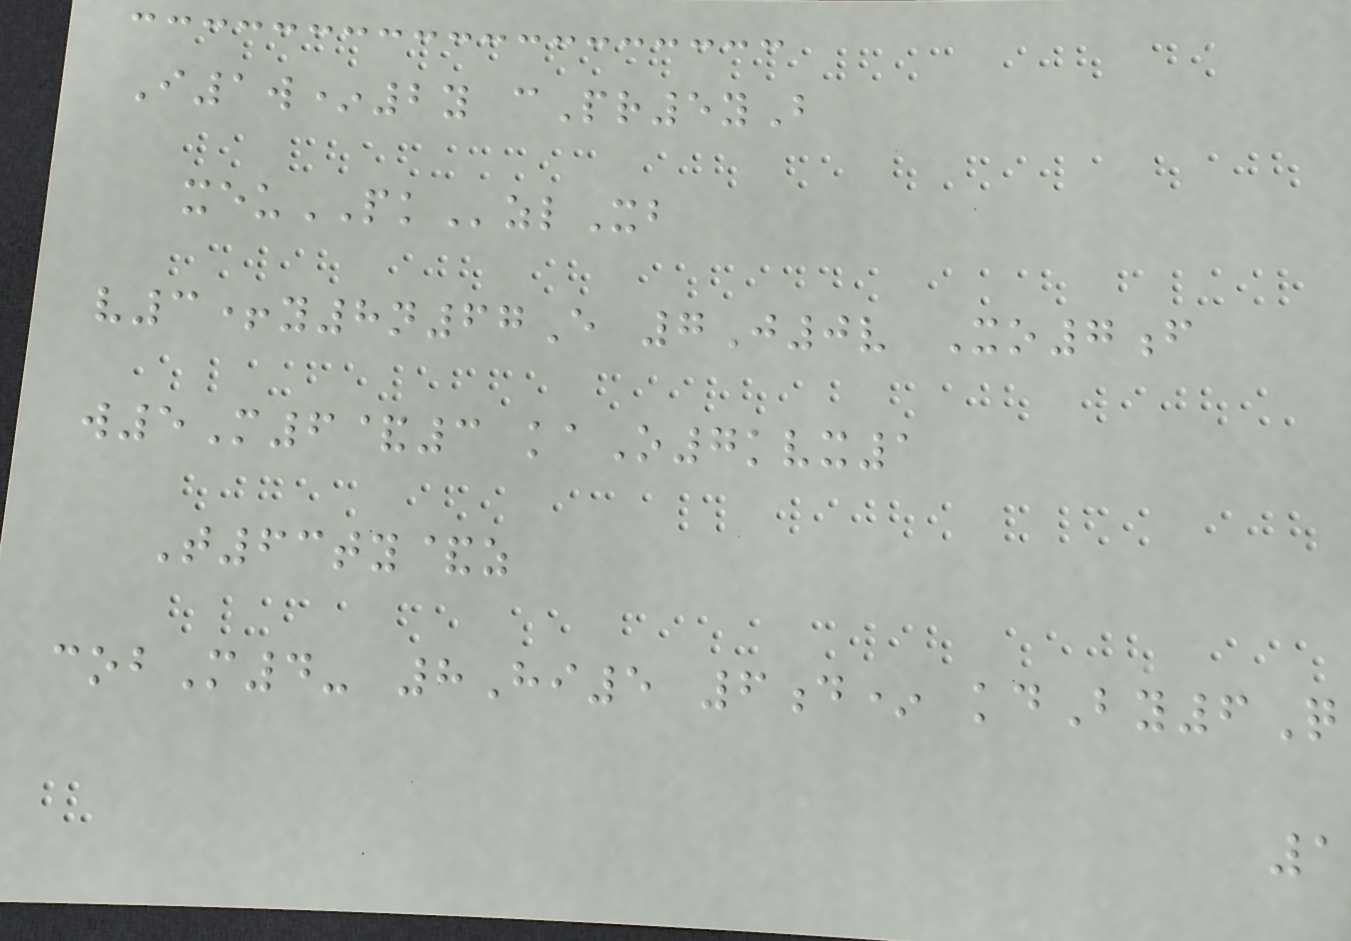I1w*2y cPr5yB
xeuPKzlXb
v3+y8n67E 7J0v Xo7f
w5M6&3 kaO7kvx1
T63ty&z
cobM4- 8Hi5 6d* kdBy6Q
1
